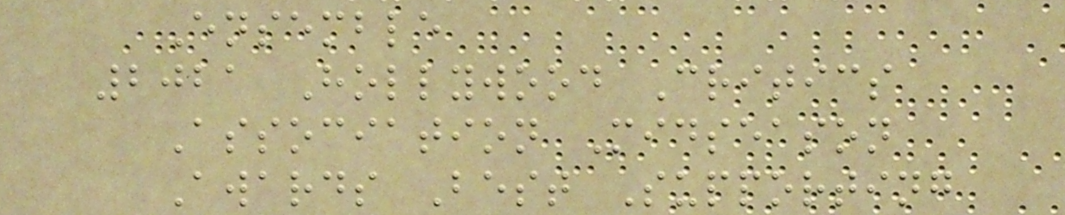Ensemble
2021 Hollywood Critics
Association Midseason
Awards Best Supporting
